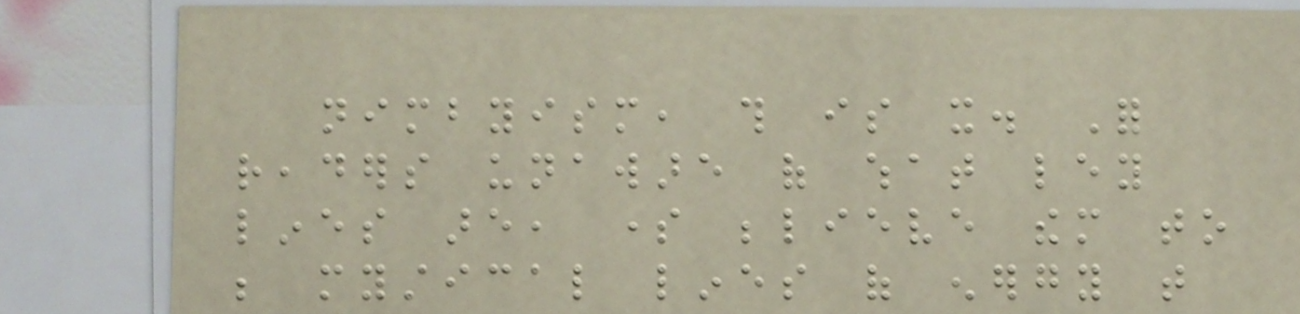nimbyism, this is it. For
readers unaware of what ley
lines are, some believe them to
be mystical lines of energy that
